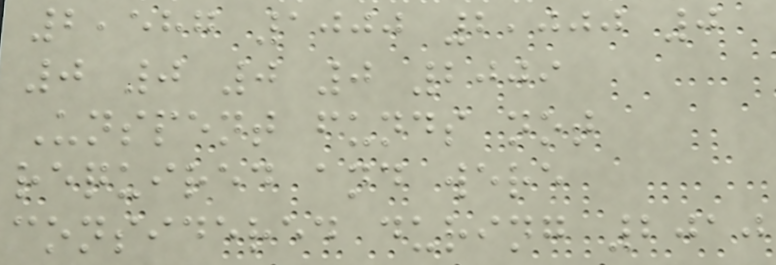2,587 1000 2,000 0
0 0 0 0 2009
Unspent funds not
required and were
considered during 2010
